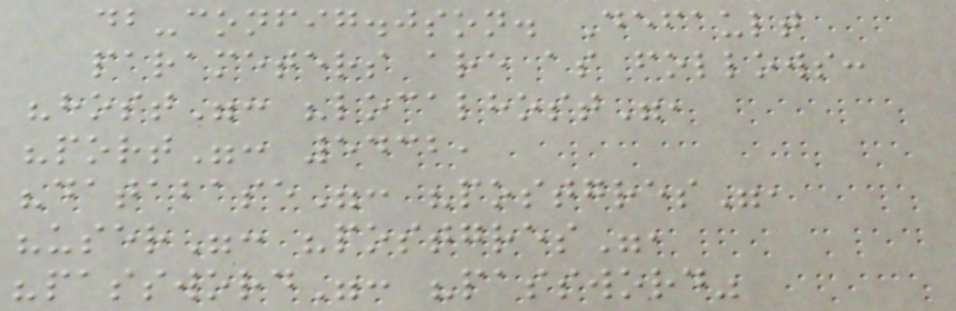db-config.json. Default
parameters are as follows:
"host": "localhost",
"port": 5432,
"database": "postgres",
"user": "postgres",
"password": "password"
